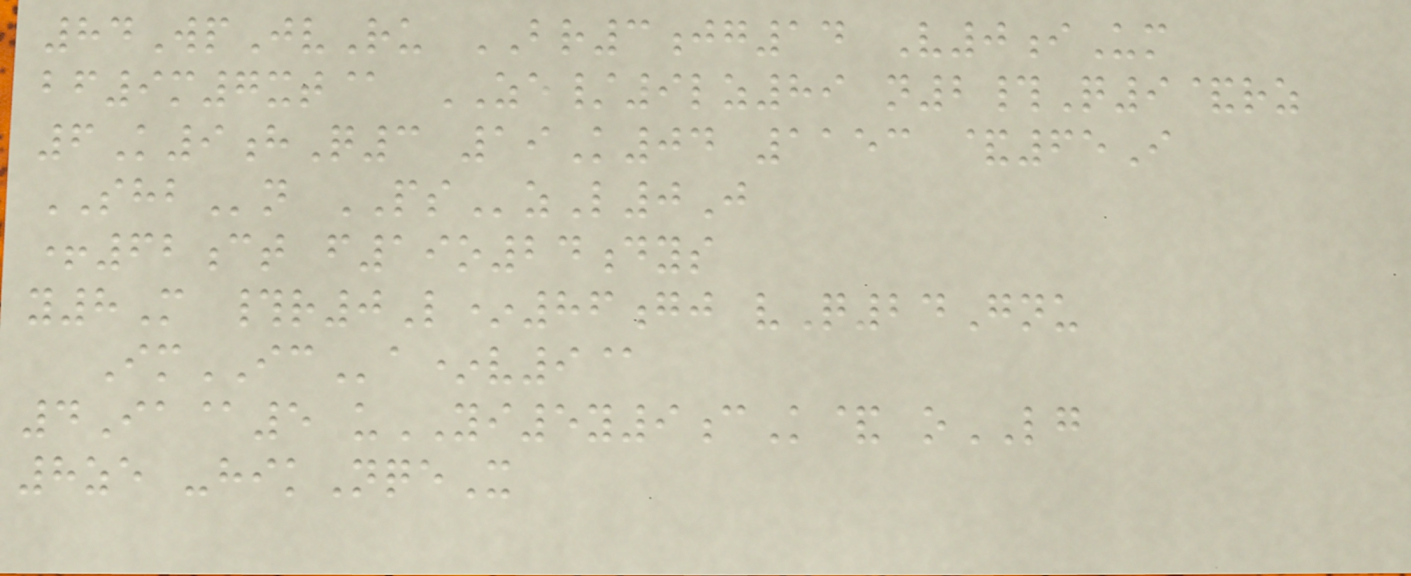84WpJvRu BR3jg14 V0iUm
bf9m7xt@ ZE/9lz89 n2#Q9&rz
6K9hQ3 19K04 1153 &65I
SHBn PSzL0J
+62ct f19o24dys
y8M #r0L*86gj vQ24Gnu
ImICa*v9@
4Ia@5 uYI5y9cK& oLG
8ze -hikNqeX
